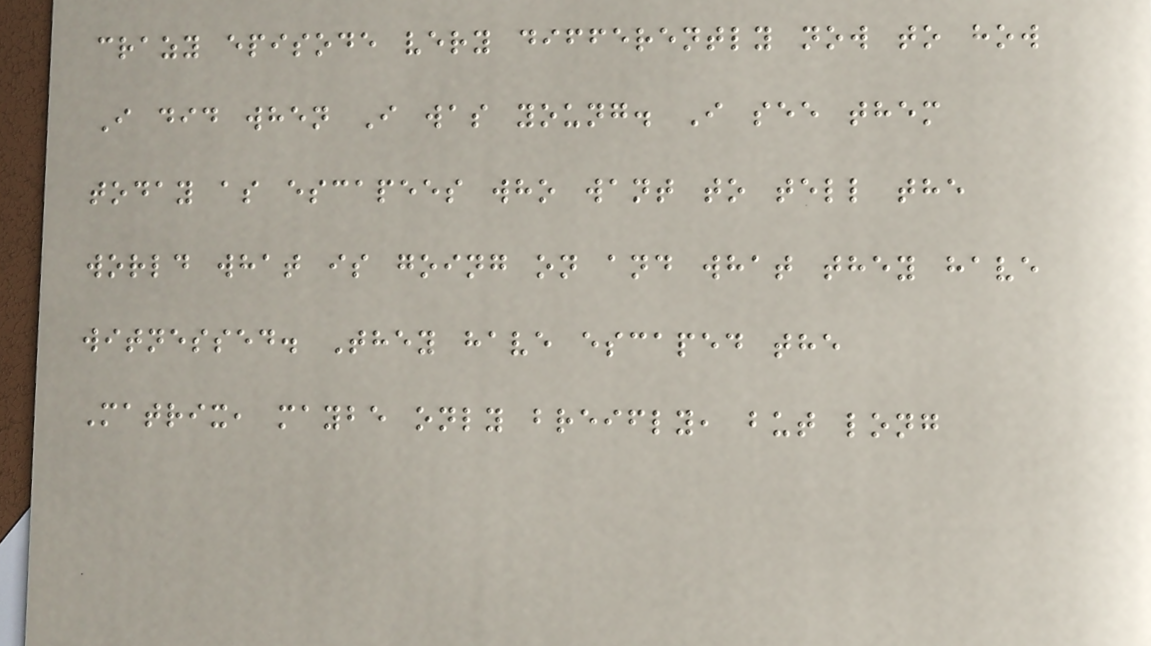crazy episode very differently now to how
I did when I was young. I see them
today as escapees who want to tell the
world what is going on and what they have
witnessed. They have escaped the
Matrix, maybe only breifly, but long
